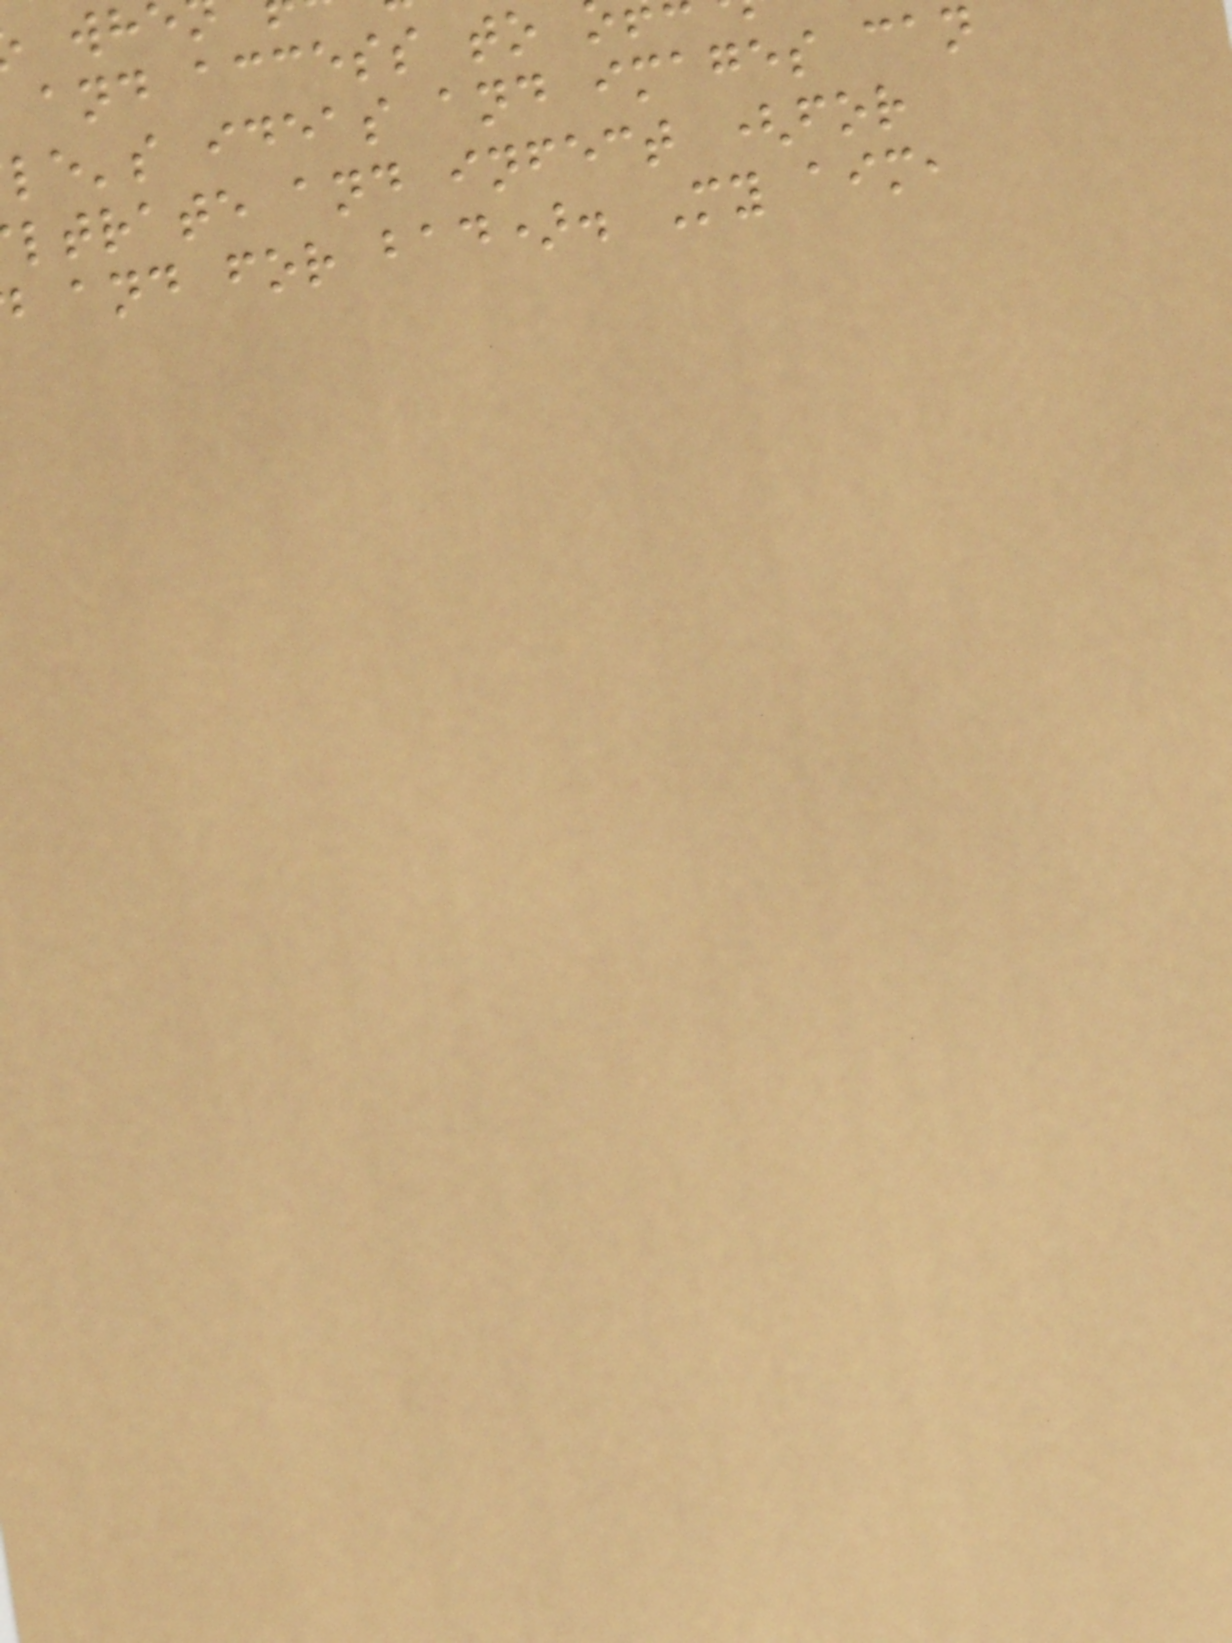and access to
le's ideas and images can
ltrate and infect (for
and for bad). My aim,
